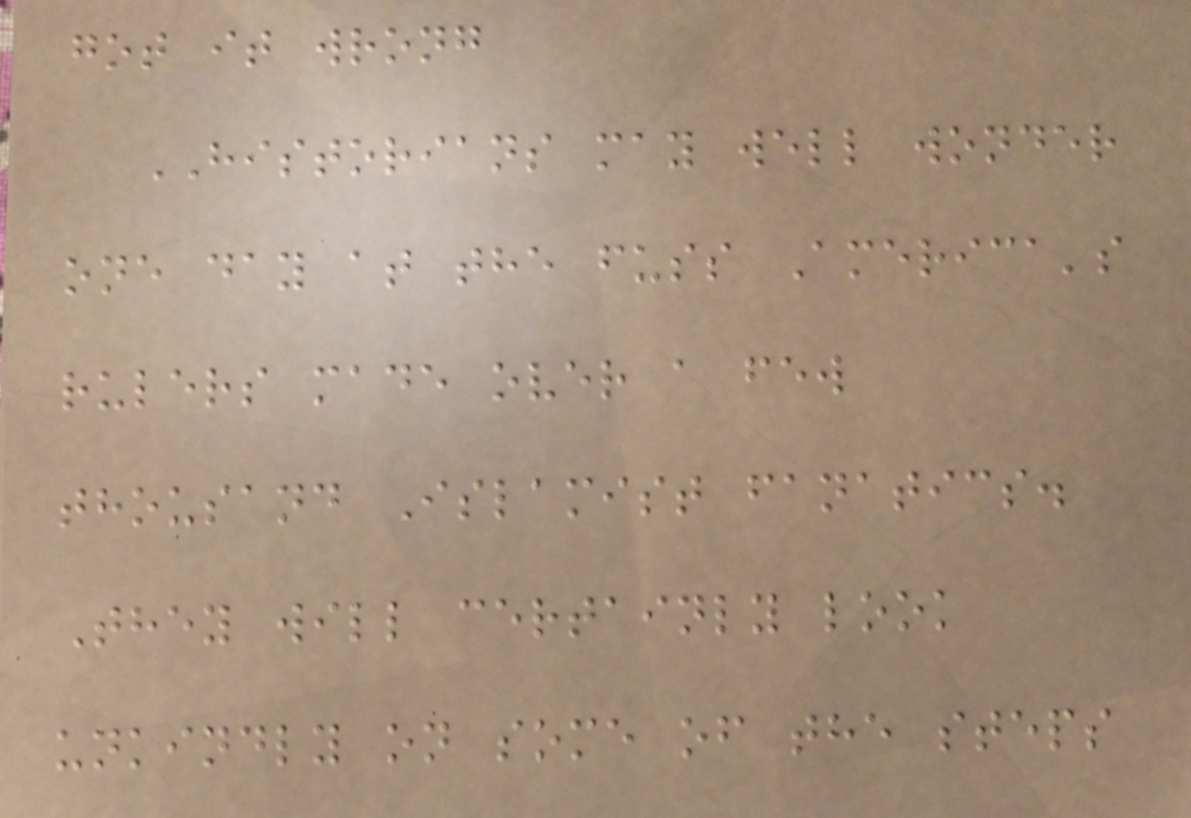got it wrong
HISTORIANS may well wonder
one day at the fuss America's
rulers made over a few
thousand Islamist fanatics.
They will certainly look
unkindly on some of the steps
